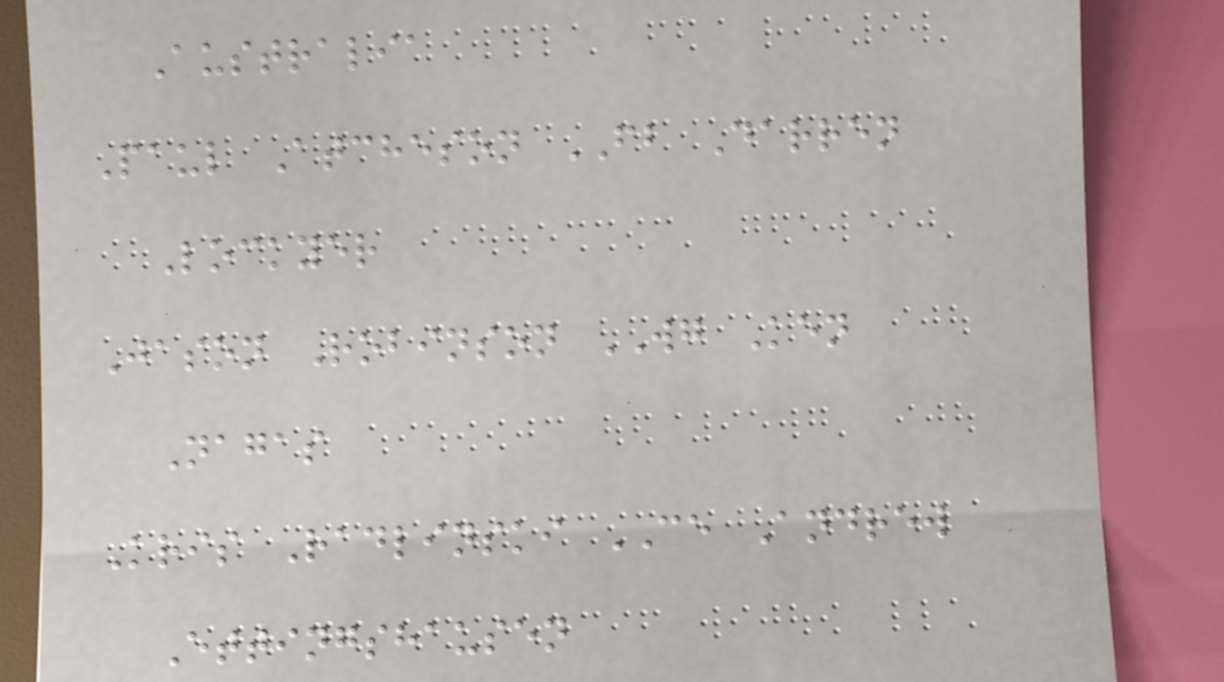Australia
Paul Atcheson FB Darren
Lockyer
Jason Robinson WG Ken
Nagas
Kris Radlinski CE Andrew
Ettingshausen
